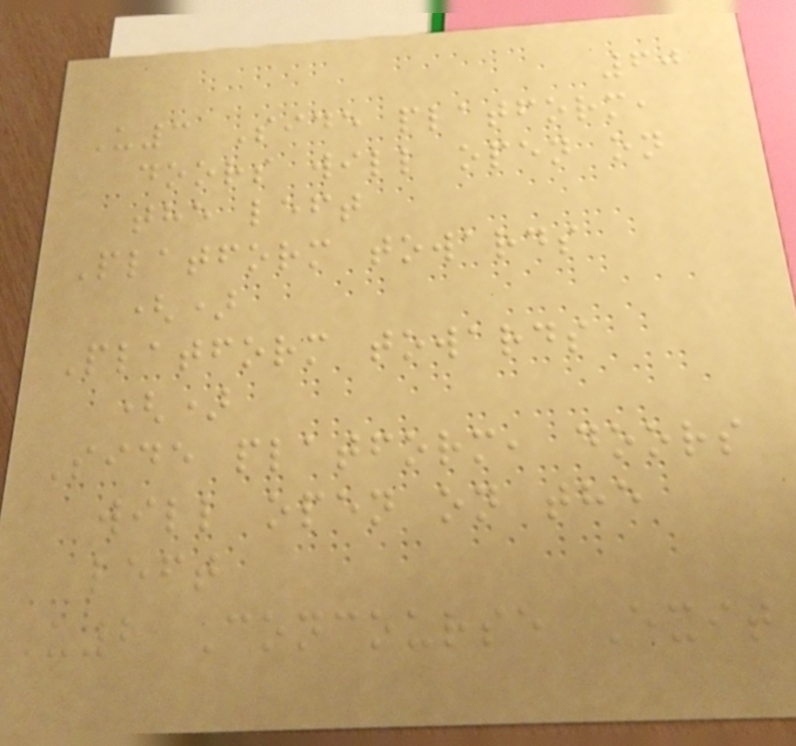60
U3 Side platform,
doors will open on
the left
Platform towards
()
Platform towards
()
Side platform, doors
will open on the
left
U2 Concourse Exit
